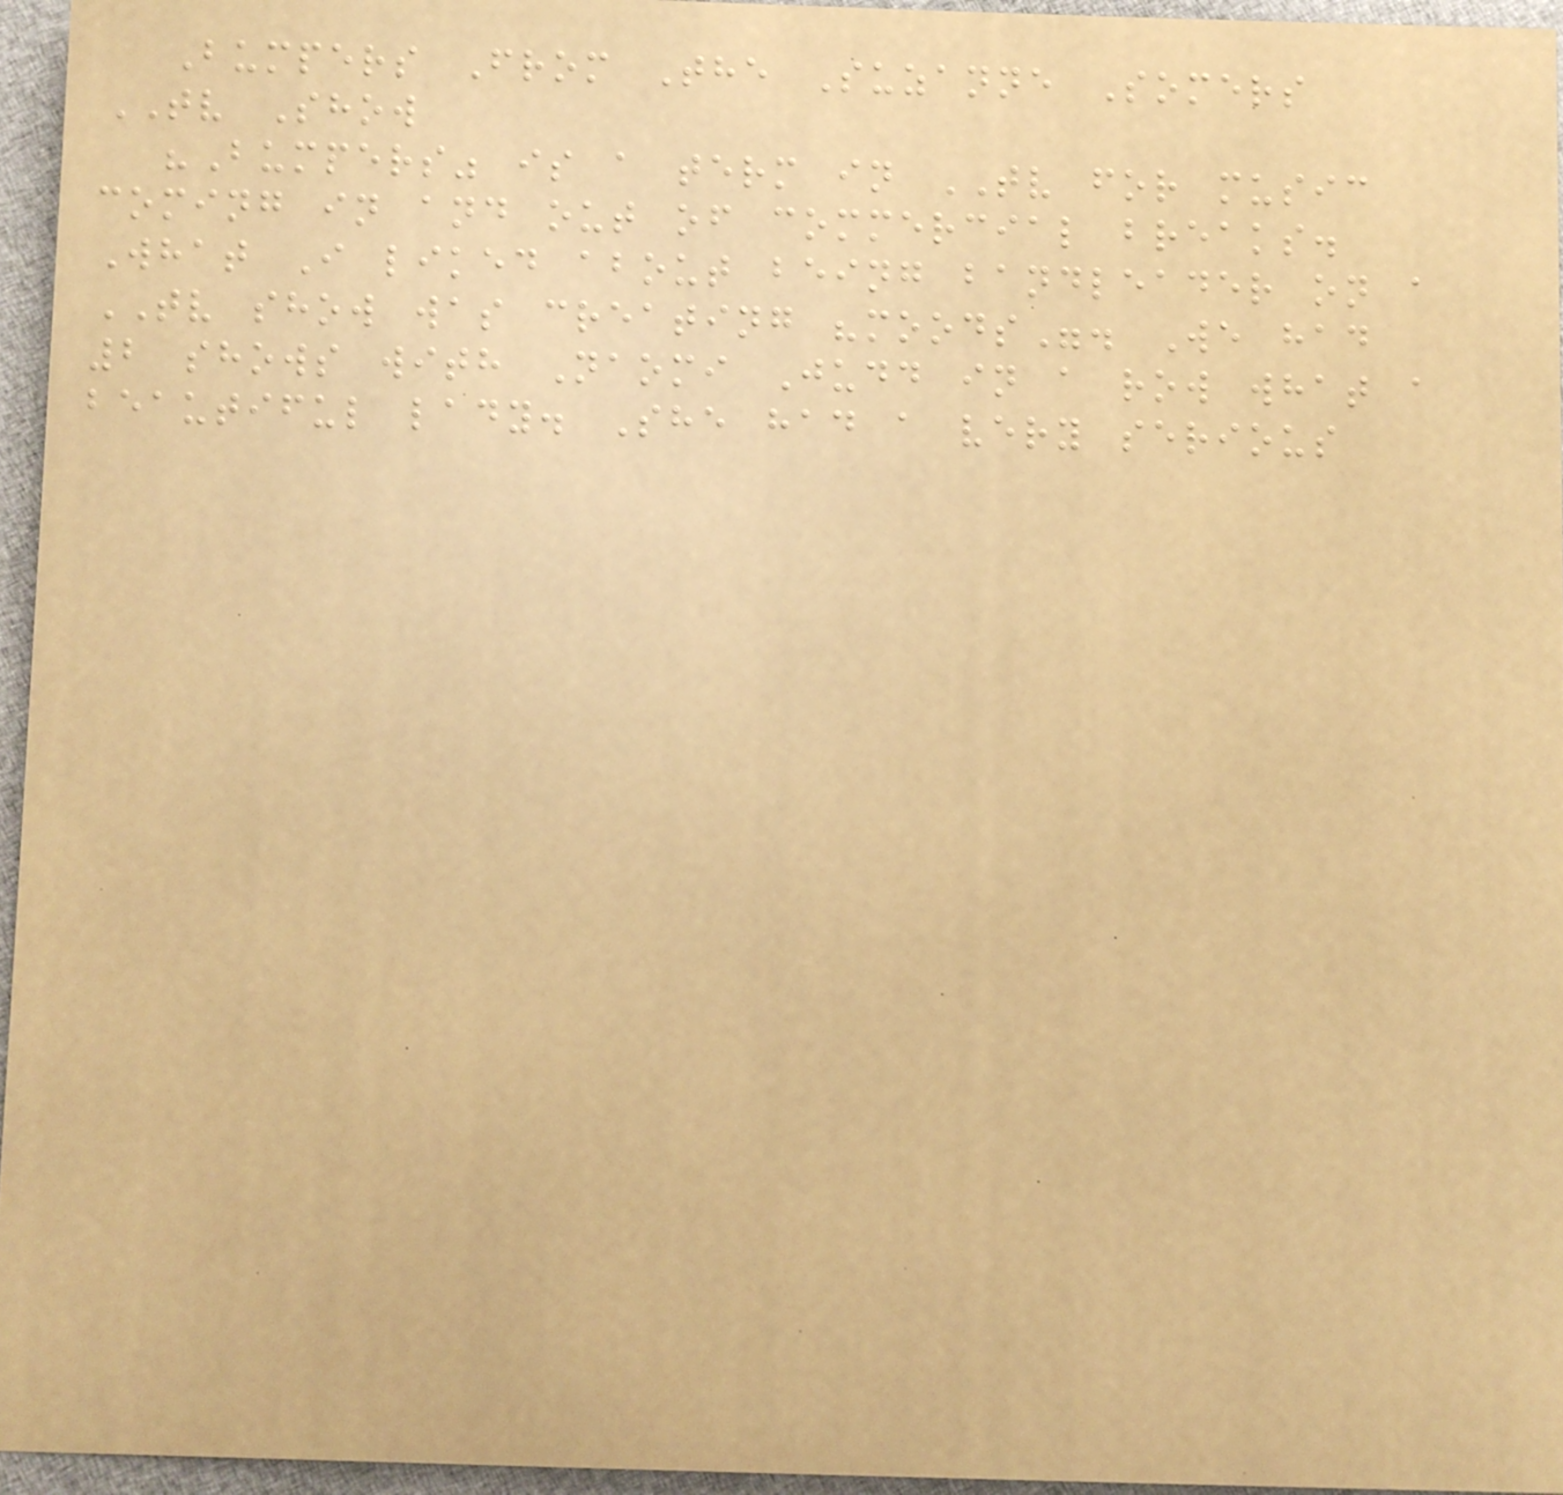Bumpers From The Suzanne Somers
TV Show
"Bumpers" is a term in TV for music
coming in and out of commercial breaks.
What I liked about being bandleader on a
TV show was creating "moods". We had
2 shows with Naomi Judd in a row what a
beautiful lady. She had a very serious
